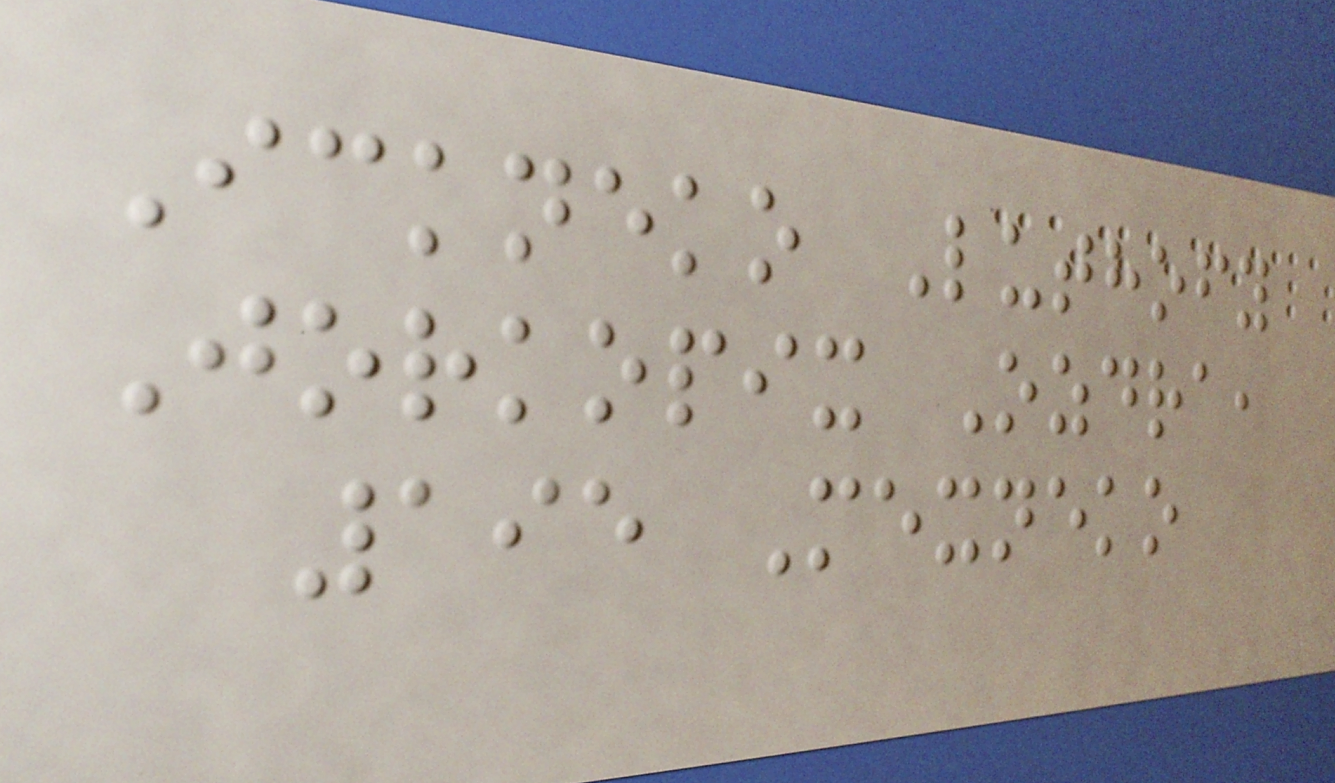Ickneko Luthofy
Jorkopix Ozdra,
195 Mexneko
